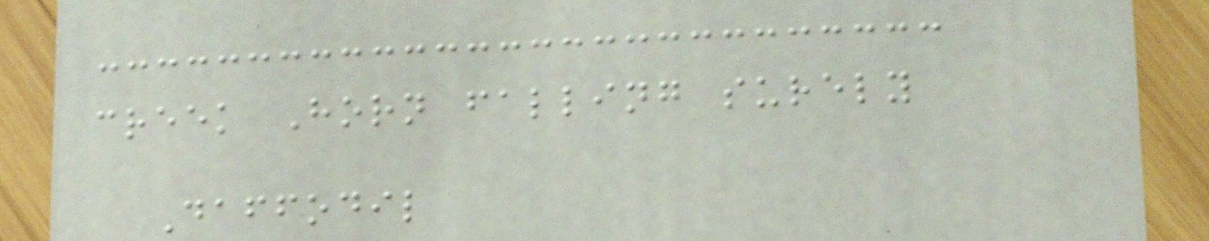creek Horn falling surely
Daffodil
